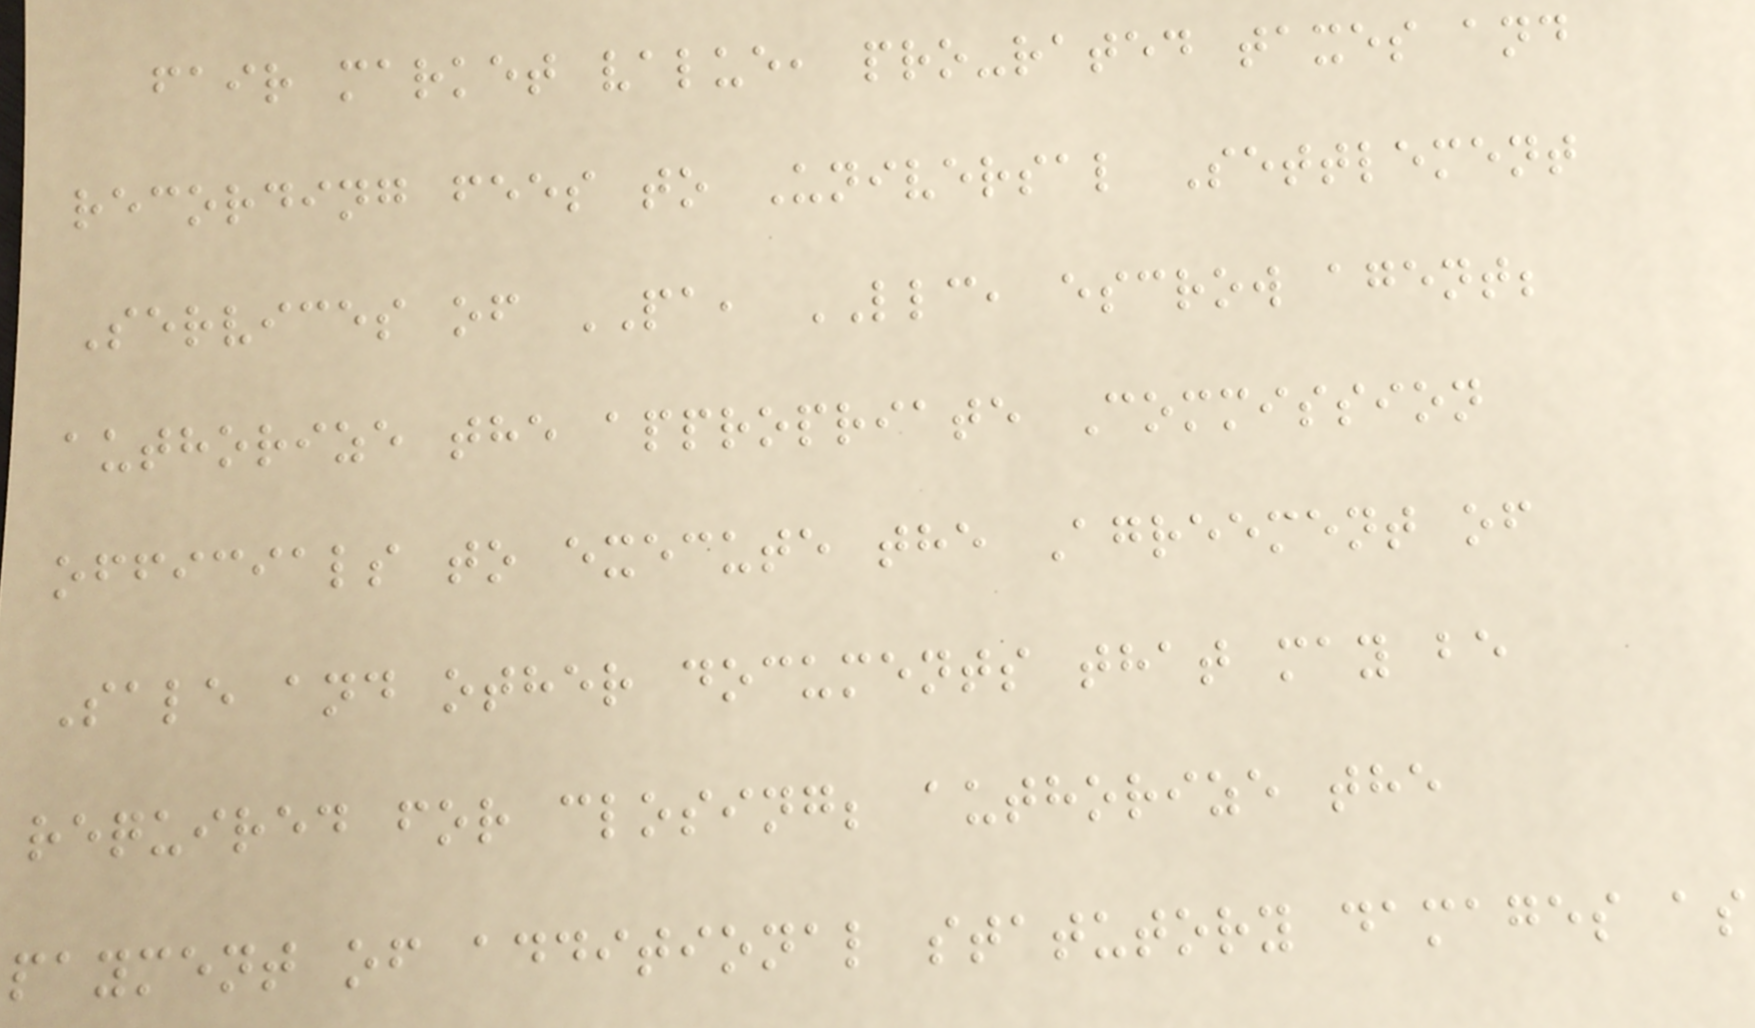fair market value, pro-rated taxes and
recording fees to Universal Settlement
Services of PA, LLC, escrow agent;
authorize the appropriate Commission
officials to execute the Agreement of
Sale and other documents that may be
required for closing; authorize the
payment of additional statutory damages as
